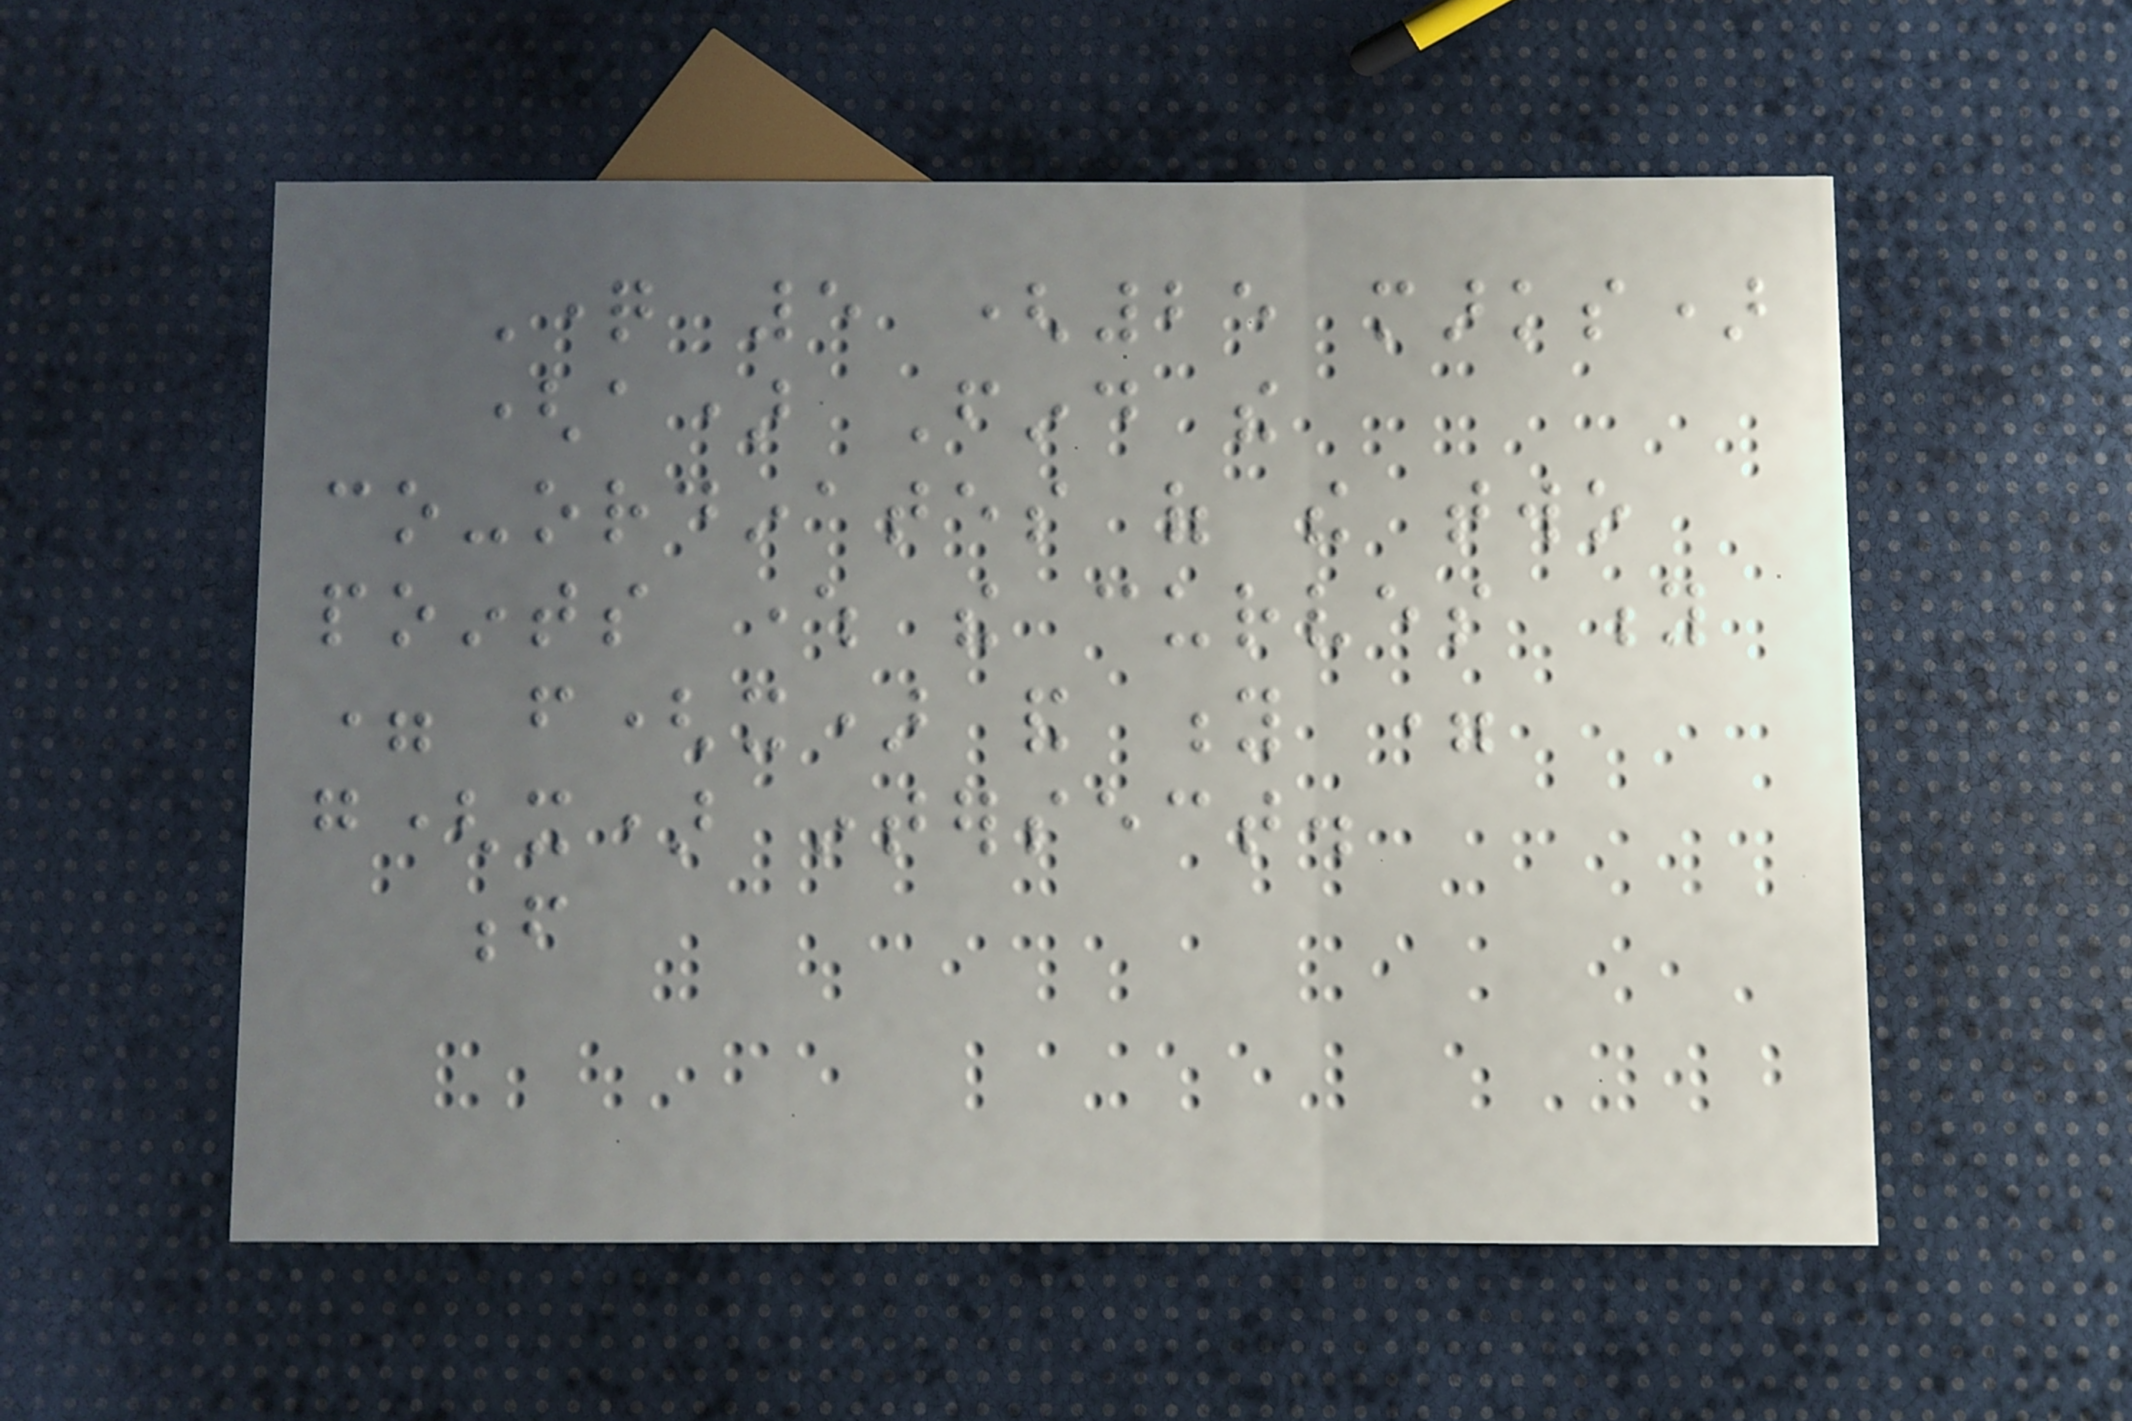Question 5 (25 marks)
(a) Find the
co-ordinates of the two
points where the curves y
= f(x) and y =
g(x) intersect.
f
